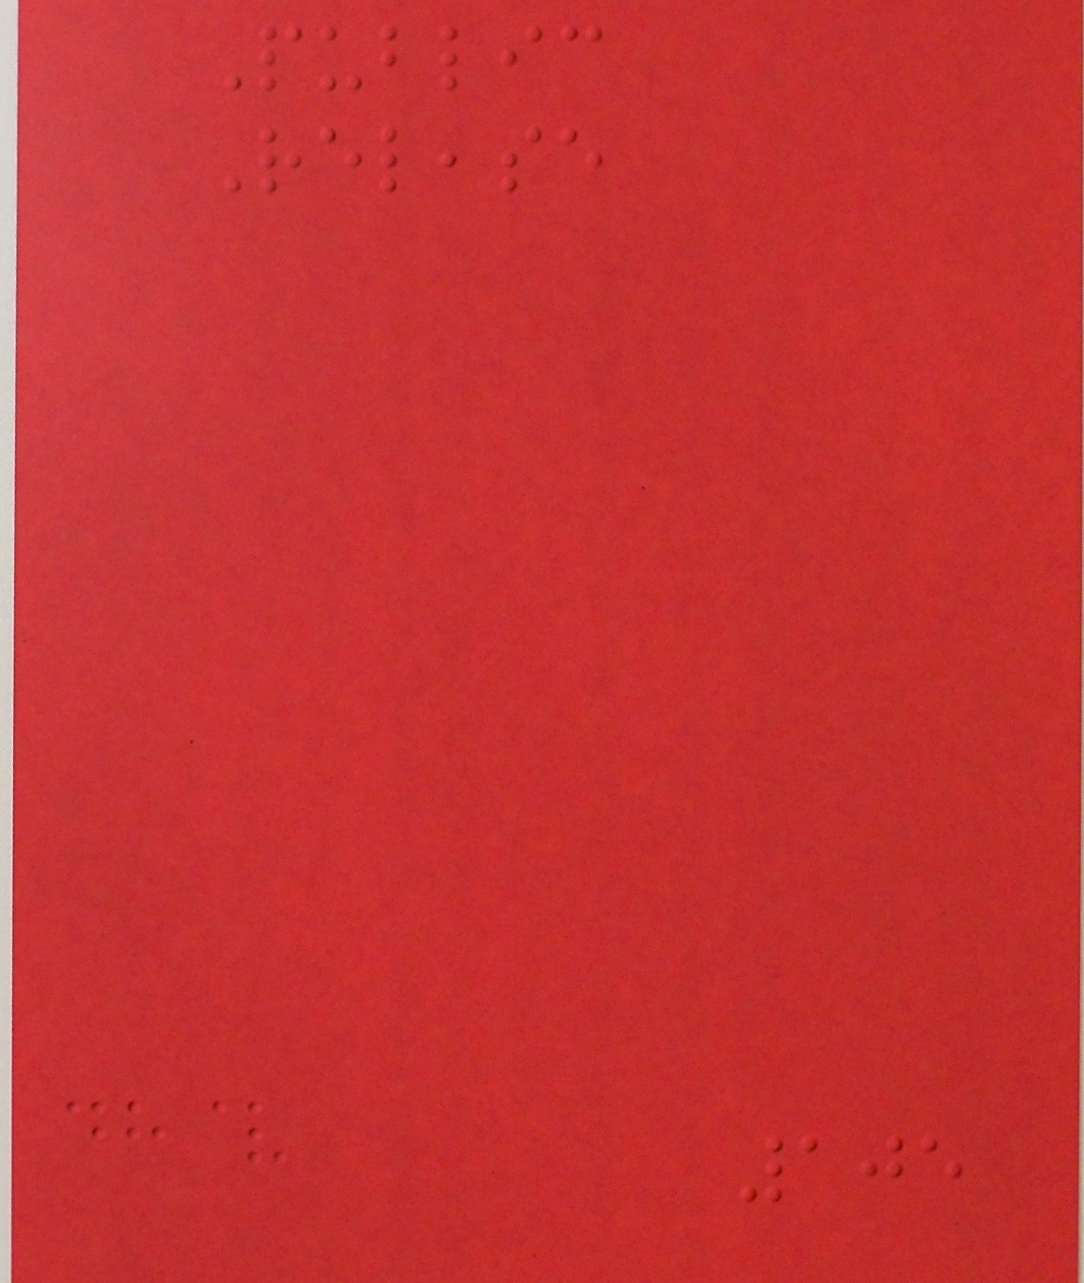Public
Release
105
